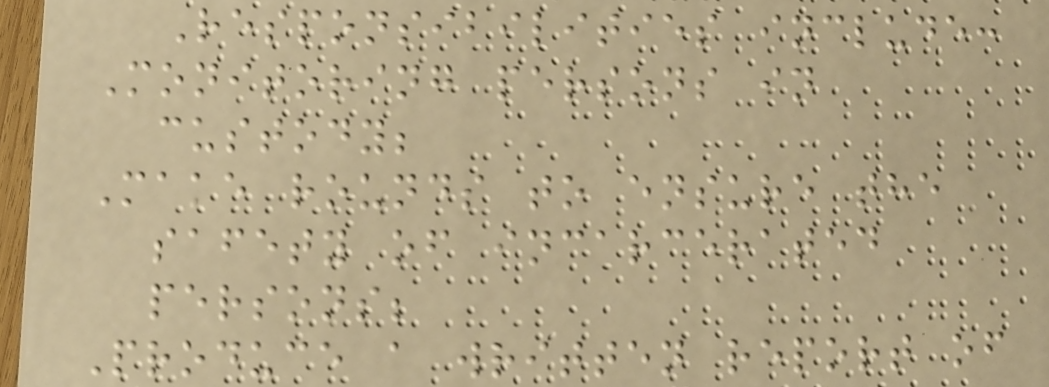Responsibilities include:
Monitoring persons in
custody;
Make rounds to ensure the
safety of incarcerated
persons;
Produce a written report of
